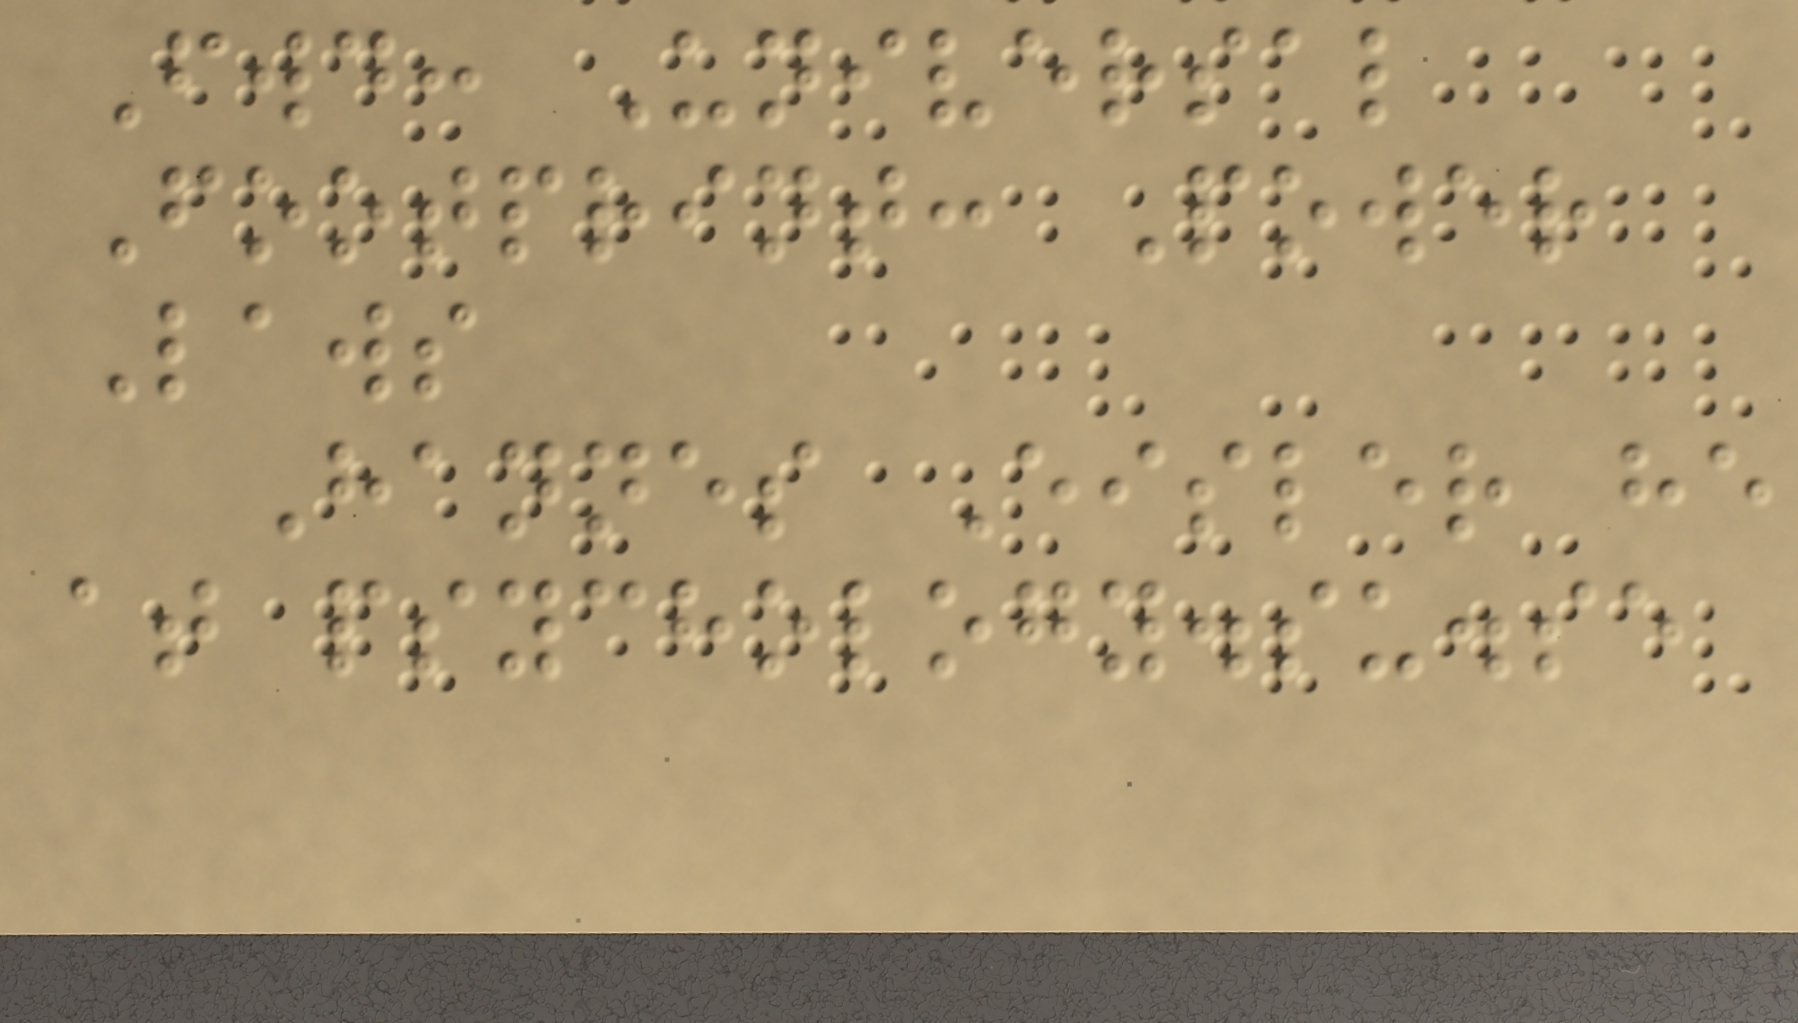Fwd: Universal
Footprint: Power
Laws
Hannes Eisler he
at psychology.su.se
